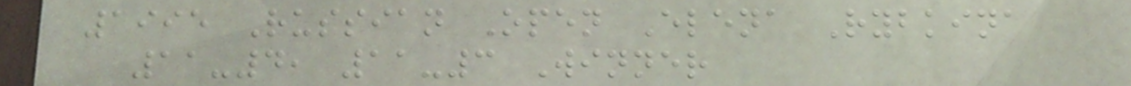1995 Russian Open Elena Rybkina
11-4, 11-3 Winner
